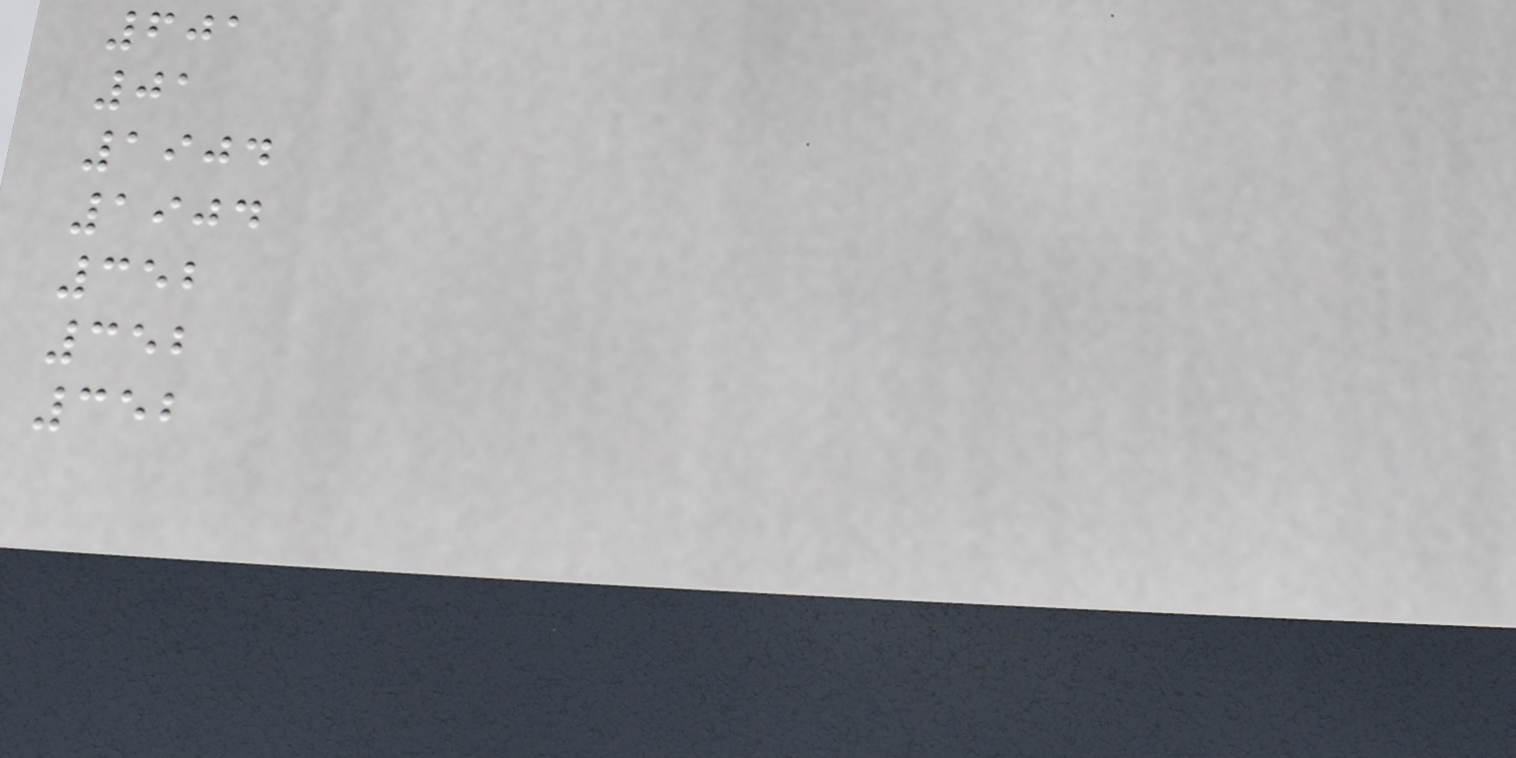601
01
1904
1904
352
352
352
